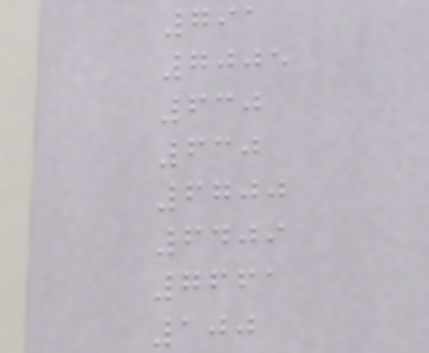791
7005
630
630
6700
6409
7661
100
